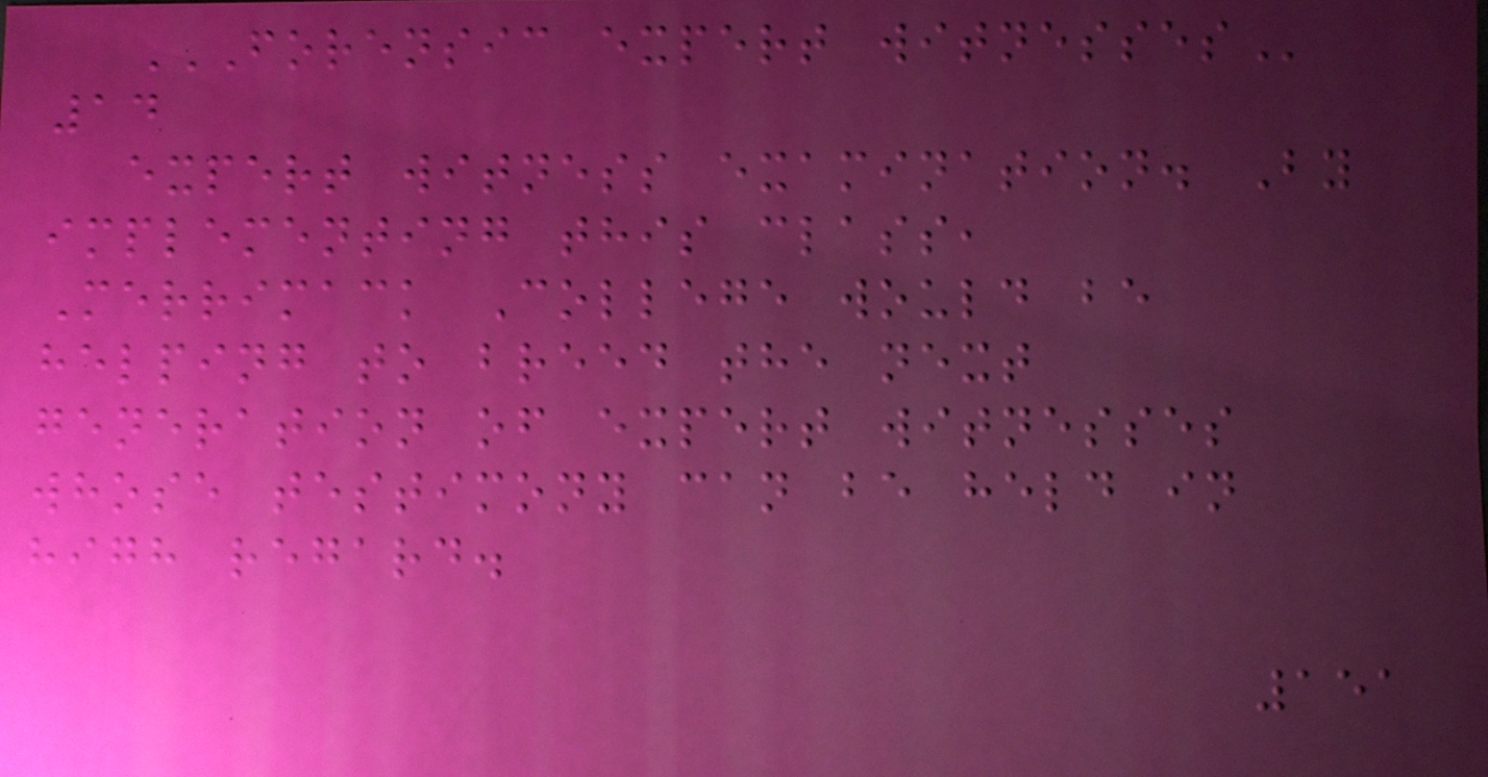FORENSIC EXPERT WITNESSES
14
expert witness examination. By
implementing this class,
Merrimack College would be
helping to breed the next
generation of expert witnesses
whose testimony can be held in
high regard.
151
